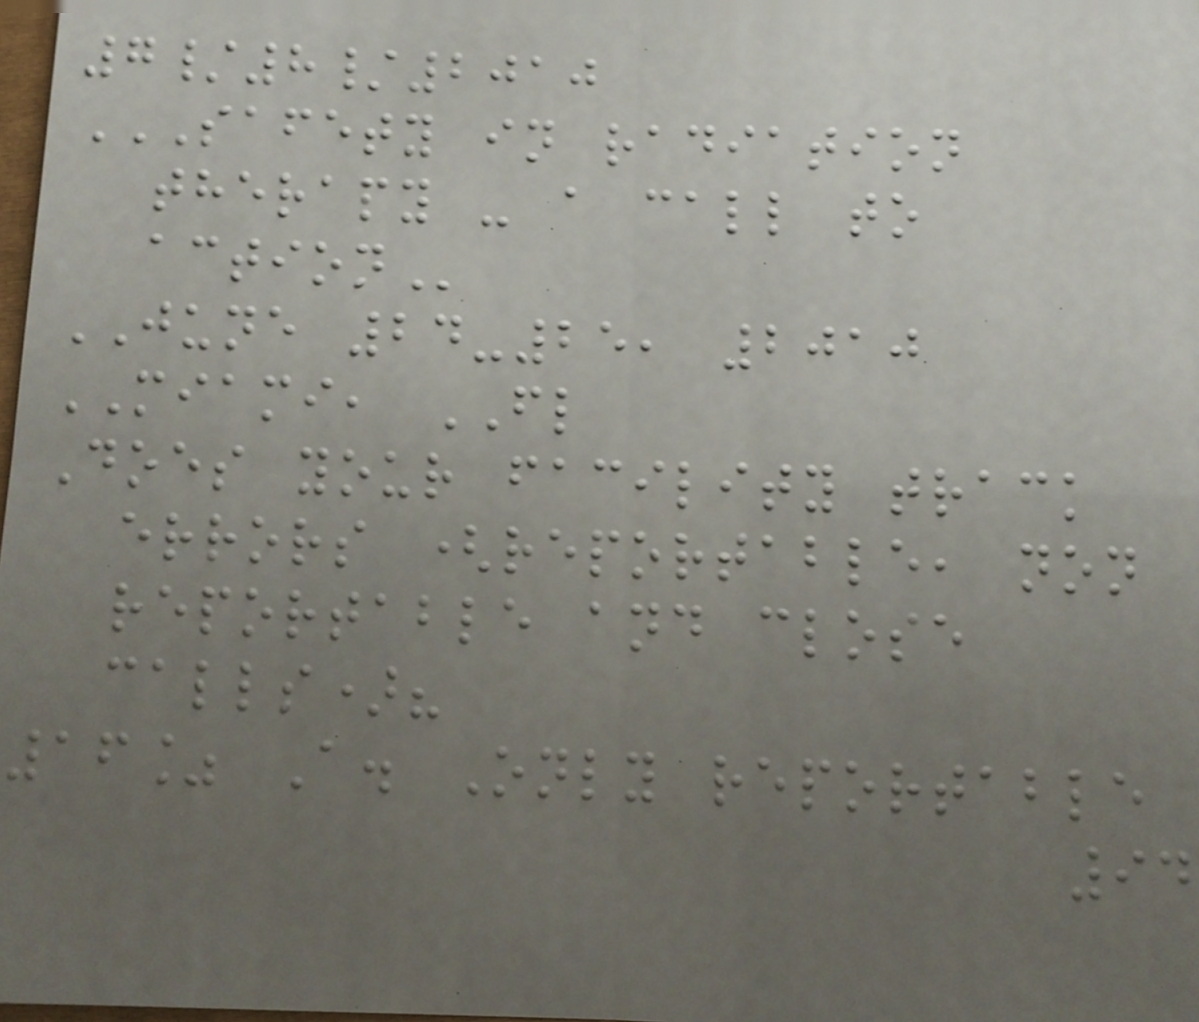7/8/2010
SAFETY IN RADIATION
THERAPY - A CALL TO
ACTION
JUNE 24-25, 2010
MIAMI, FL
Does your facility track
errors (reportable, non
reportable and close
calls)?
16% A. Only reportable
94
